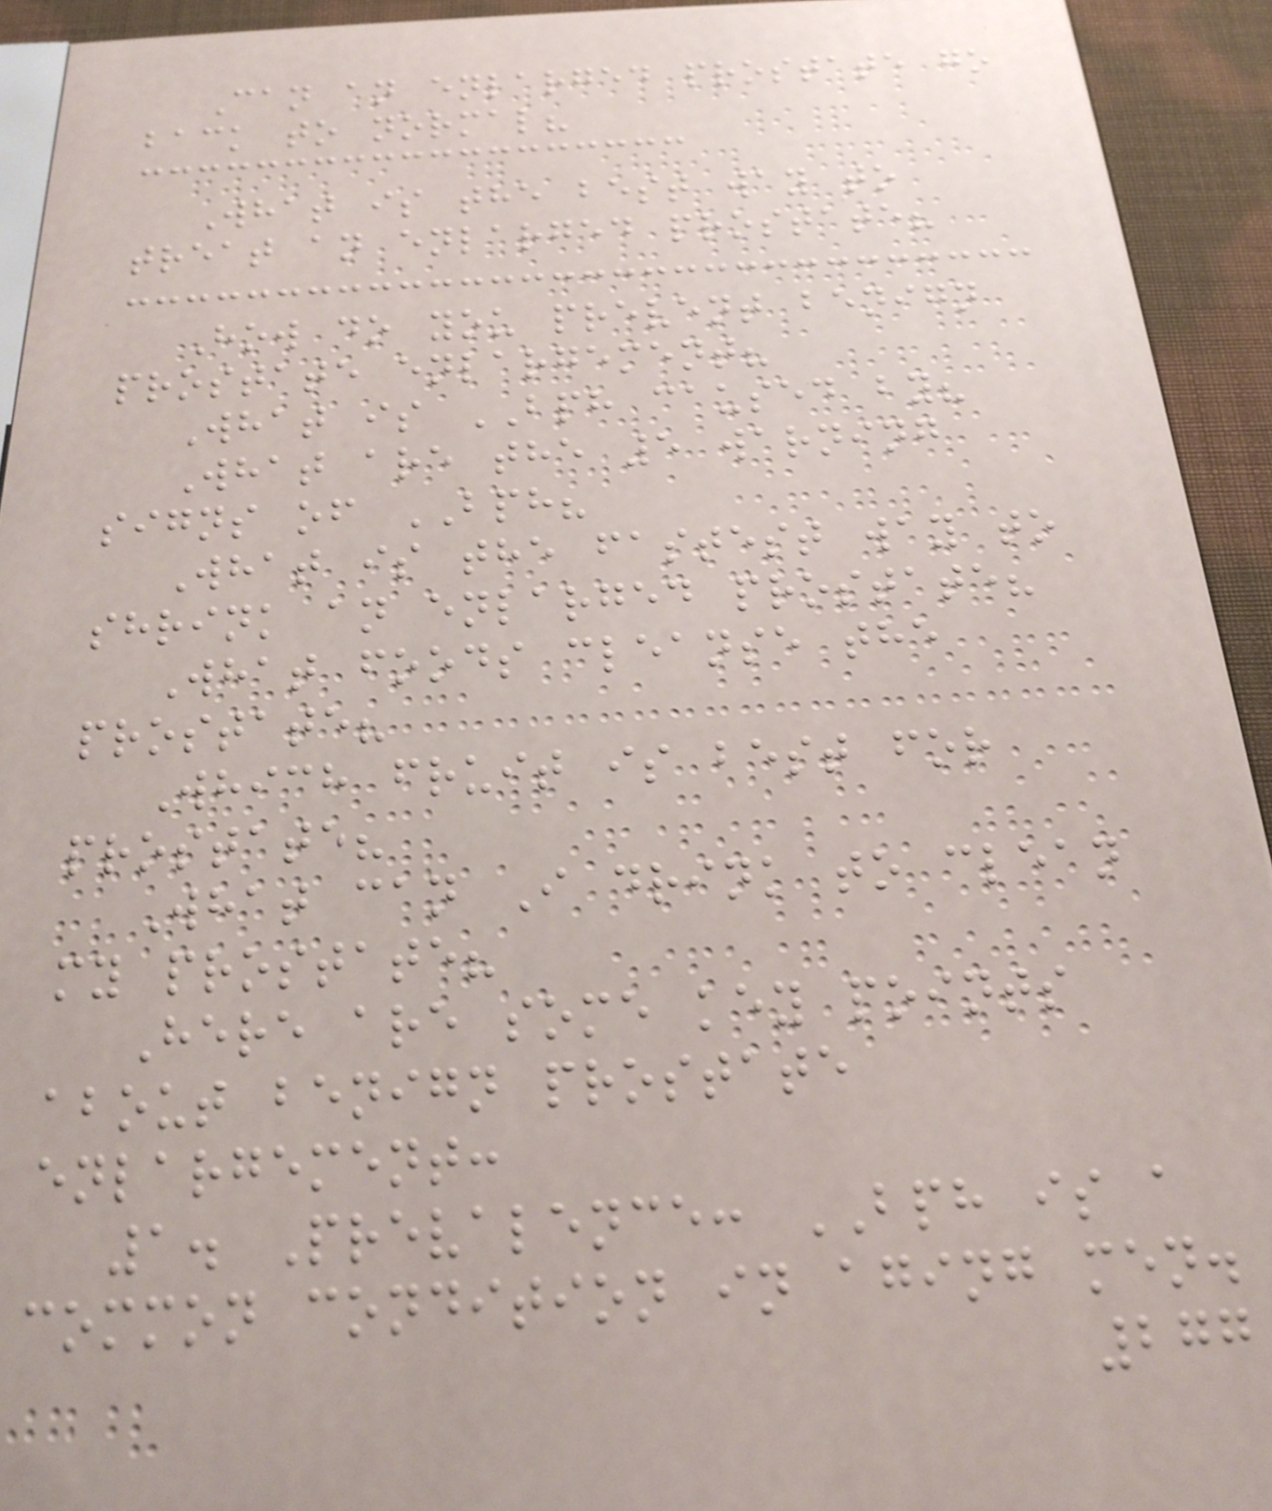Can an enlarged prostate go
back to normal?
What is the best way to
treat an enlarged prostate?
How do you prevent benign
prostate enlargement?
What is BPH caused by?
What are the 5 warning
signs of BPH?
What is the fastest way to
shrink an enlarged prostate?
What foods cleanse the
prostate?
Which fruit is best for
prostate?
What can I drink to clean
my prostate?
Here are some key points
about benign prostate
enlargement:
1. Prevalence: BPH is a
common condition in aging men.
277
